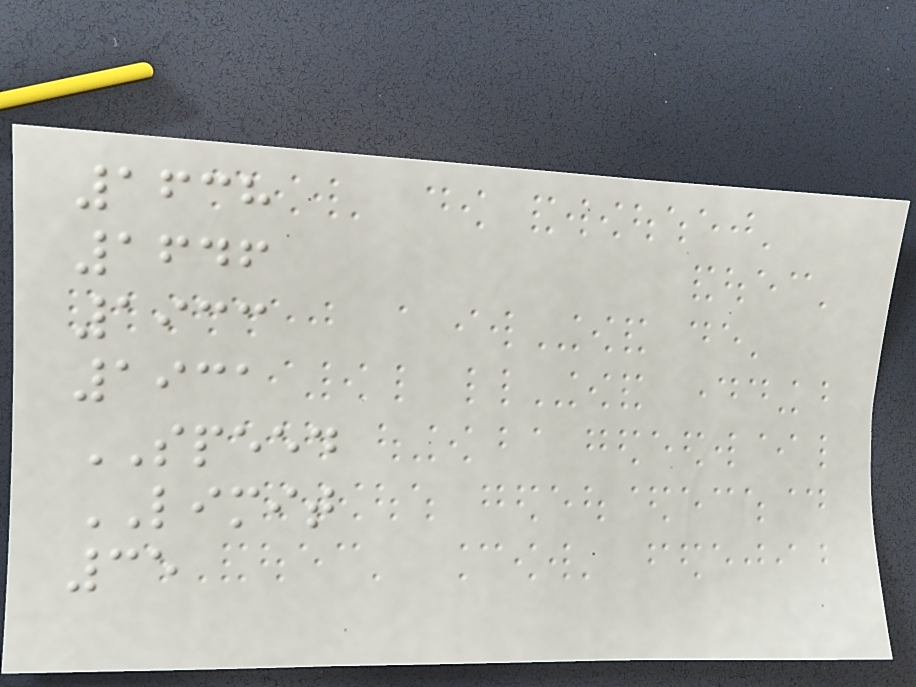1638
1646
1933
1931
SPEED
LIMIT
35
